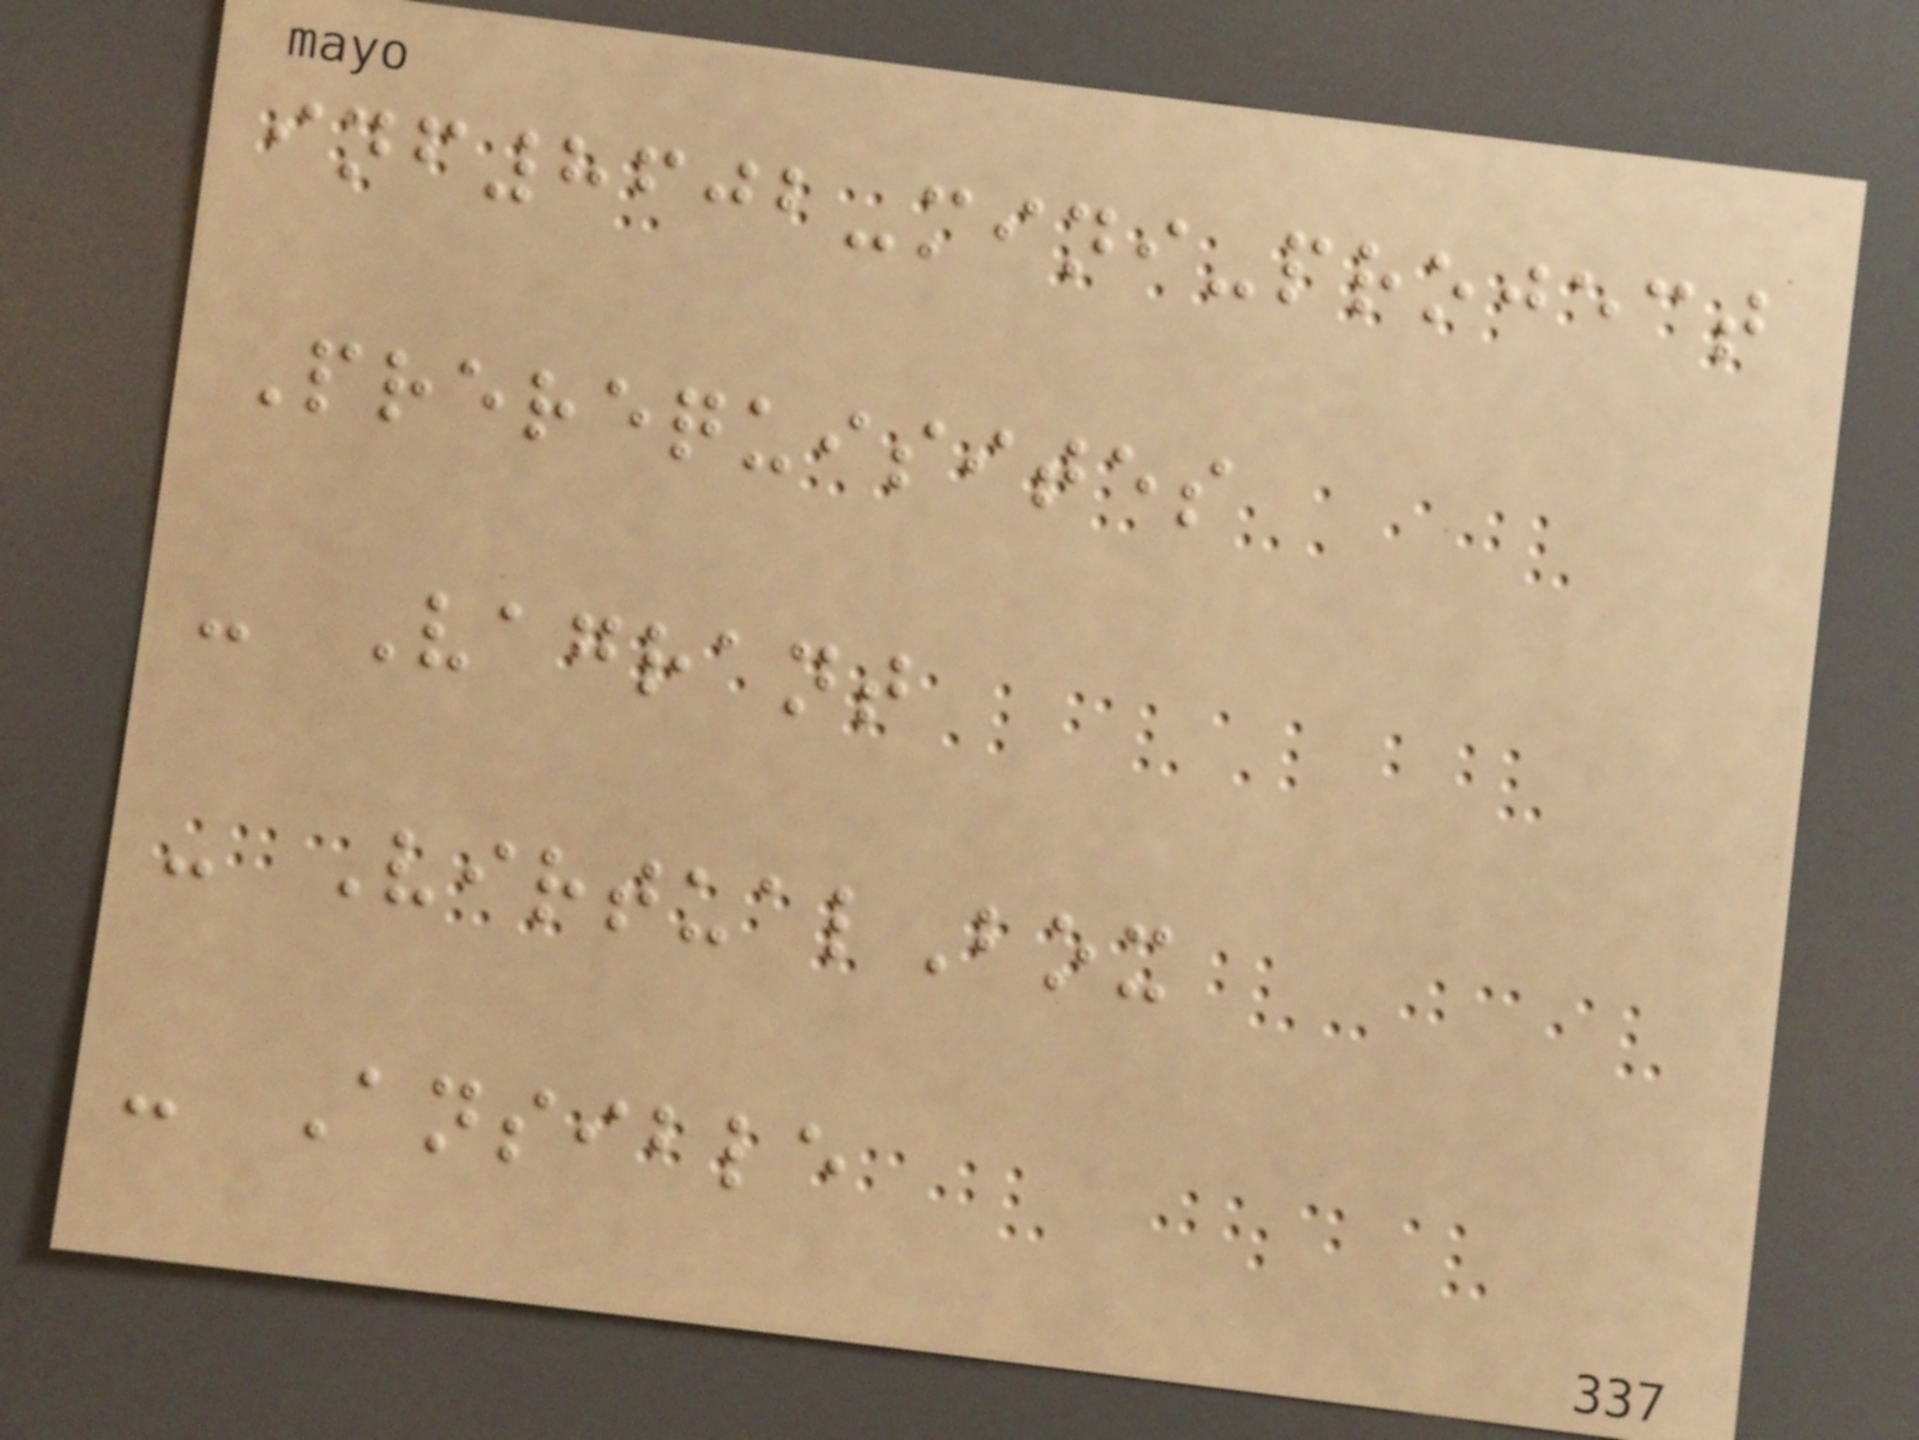inf8602-mini-project
Prerequisites
- Vagrant
- VirtualBox
- Ansible
